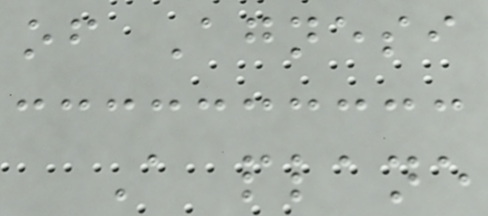of Agnesi
A plane
